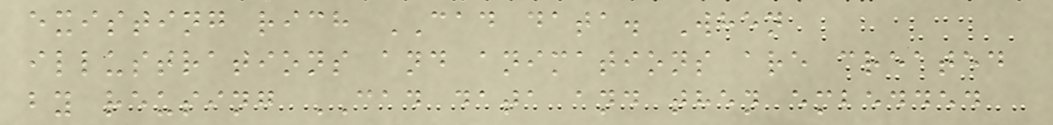existing rich CAD data. When
illustrations and animations are created
by reusing CAD data and then embedded
